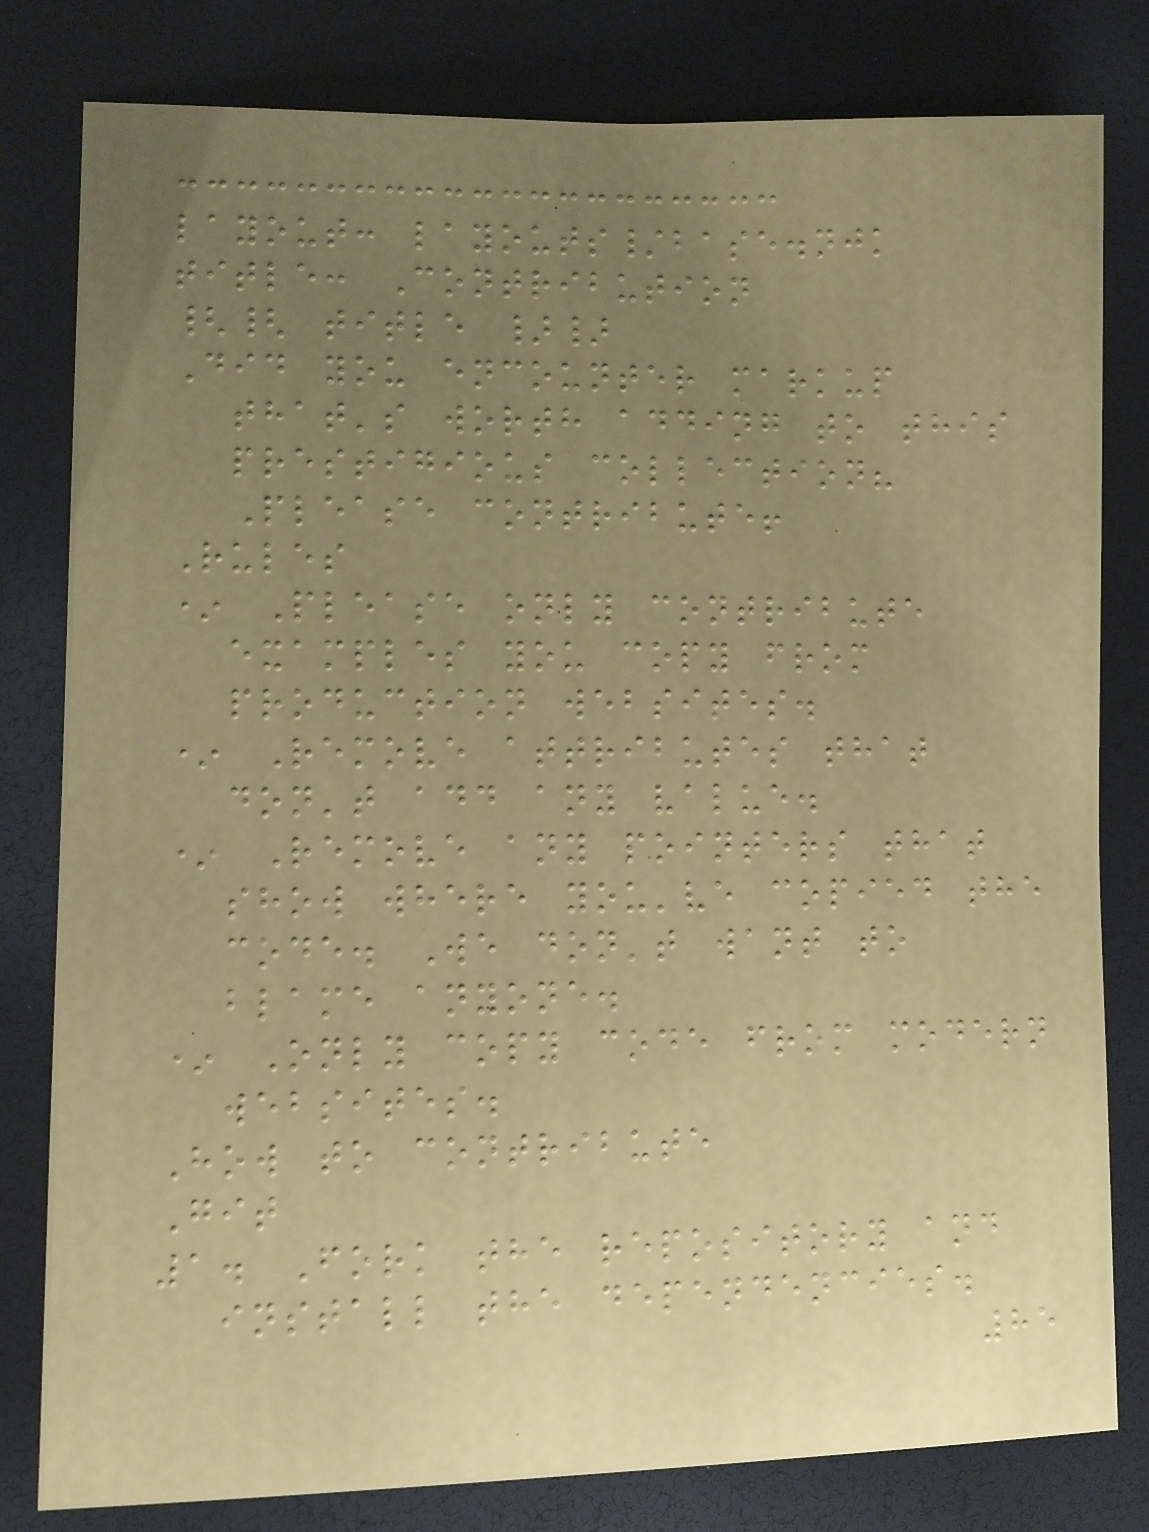layout: layouts/base.njk
title: Contribution
{{ title }}
Did you encounter markup
that's worth adding to this
prestigious collection?
Please contribute!
Rules
* Please only contribute
examples you copy from
production websites.
* Remove attributes that
don't add any value.
* Remove any pointers that
show where you've copied the
code. We don't want to
blame anyone.
* Only copy code from modern
websites.
How to contribute
Git
1. Fork the repository and
install the dependencies.
85
